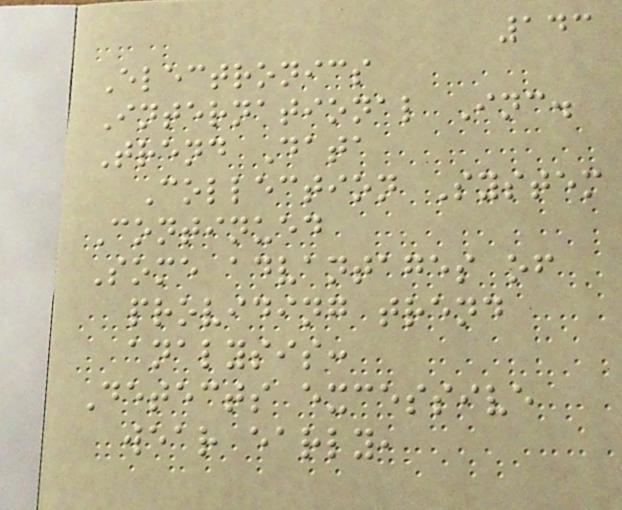143
Electronics
International Inc.
Trend Data
Collection System
Continued
Some advantages of
providing trend
analysis:
Detects excessive
wear early,
